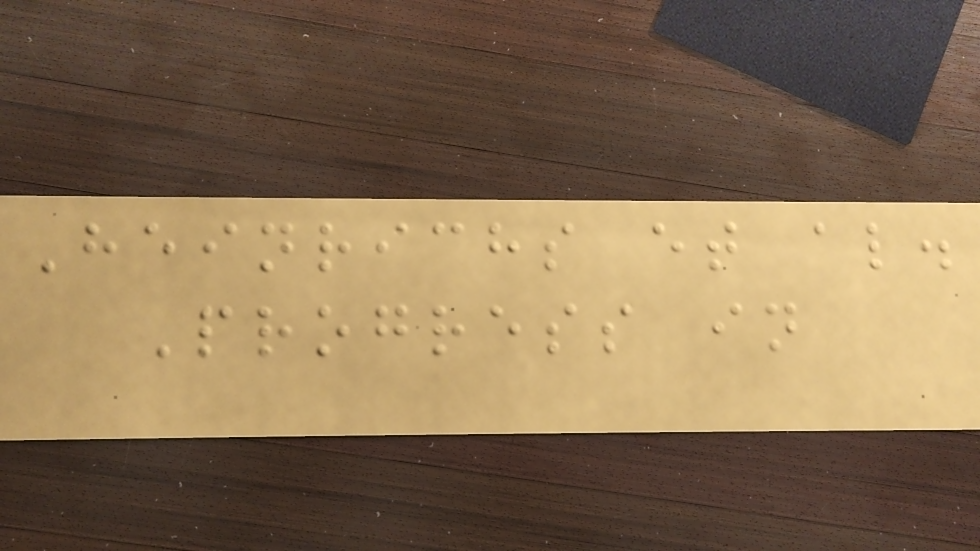Heinrichs et al.
Progress in
